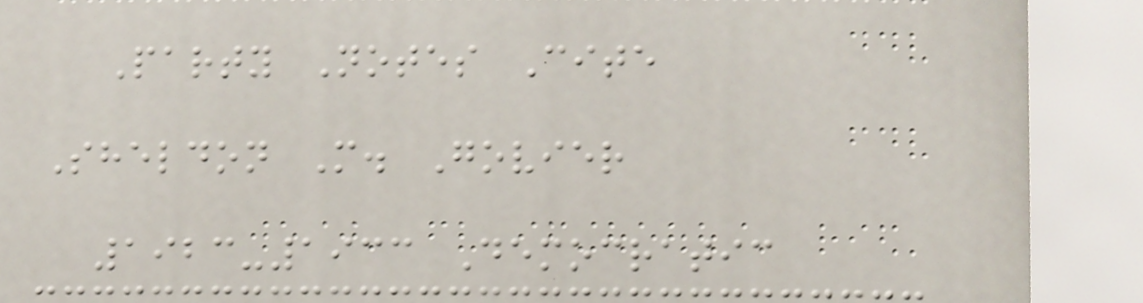Party Notes Cite
Sheldon M. Govier
1923-1933 Democratic
